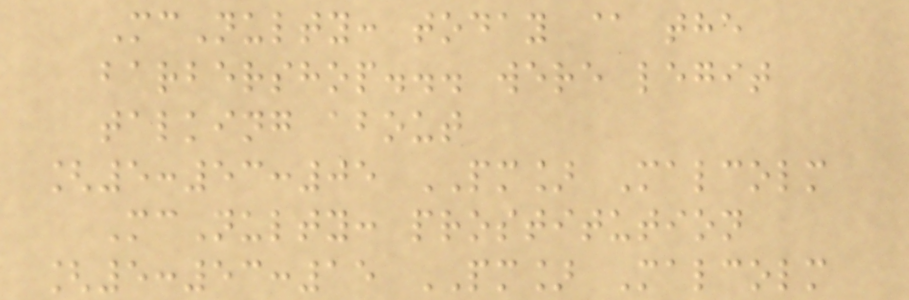McNulty: today @ the
barbershop... were legit
talking about
[5:53:05 PM] Malcolm
McNulty: prostitution
[5:53:15 PM] Malcolm
